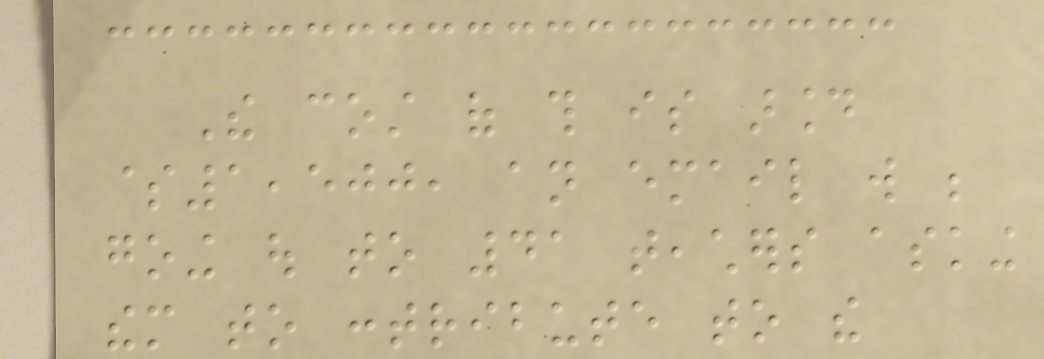The cost of this is around
$1,500, an email will be
going out to 41 teachers asking
them to contribute to the
